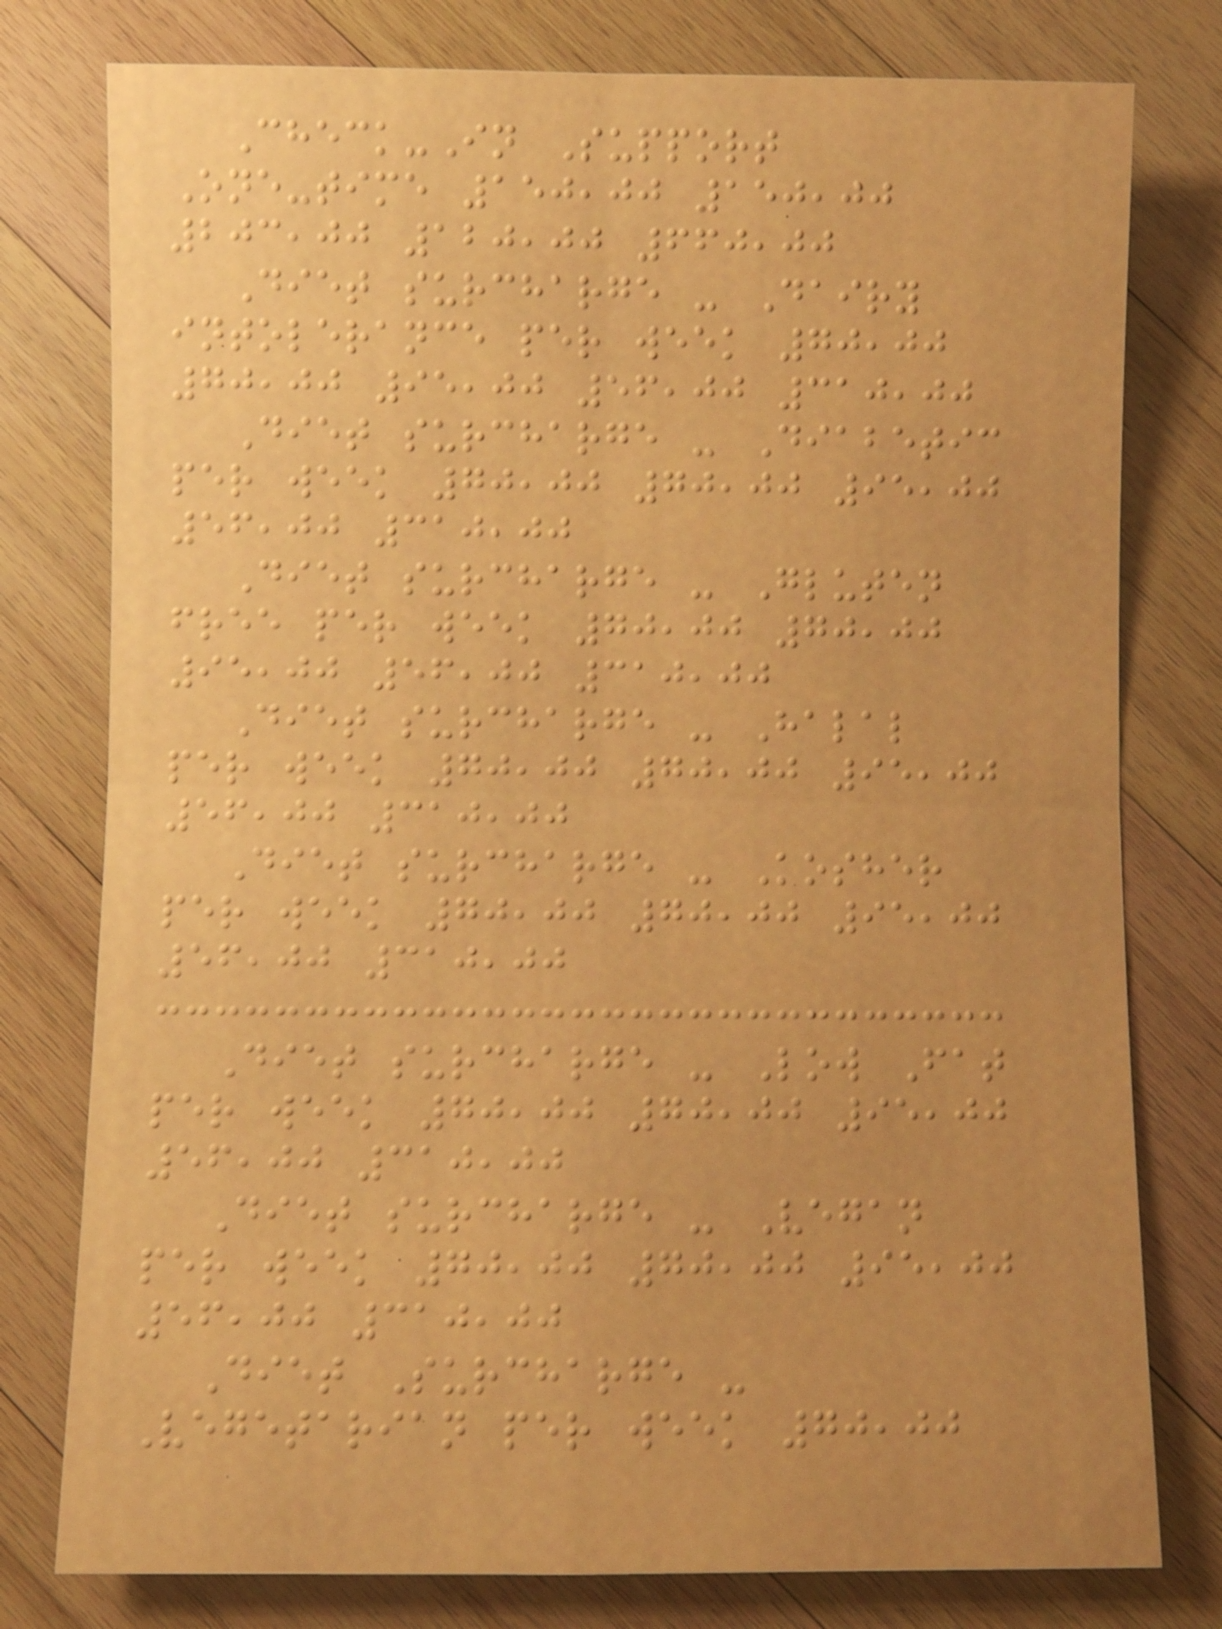Check-In Support
One-time 150,00 150,00
203,00 120,00 660,00
Diet surcharge - Dairy
intolerance per week 70,00
70,00 95,00 56,00 310,00
Diet surcharge - Diabetic
per week 70,00 70,00 95,00
56,00 310,00
Diet surcharge - Gluten
free per week 70,00 70,00
95,00 56,00 310,00
Diet surcharge - Halal
per week 70,00 70,00 95,00
56,00 310,00
Diet surcharge - Kosher
per week 70,00 70,00 95,00
56,00 310,00
Diet surcharge - Low Fat
per week 70,00 70,00 95,00
56,00 310,00
Diet surcharge - Vegan
per week 70,00 70,00 95,00
56,00 310,00
Diet Surcharge -
Vegetarian per week 70,00
